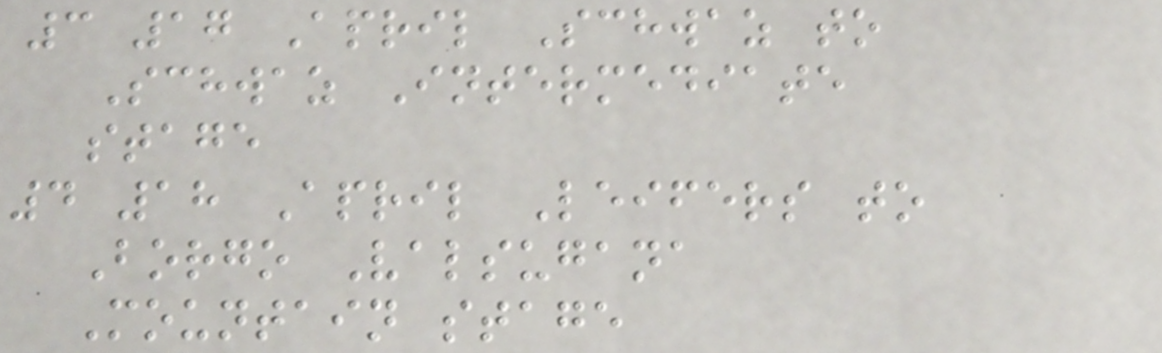3 17 April Schwaz to
Schwaz Intermediate
stage
4 18 April Leifers to
Borgo Valsugana
Mountain stage
